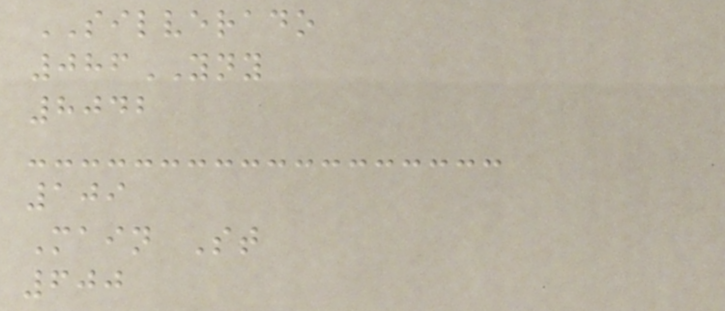SILVERADO
086YNY
8042
109
Main St
600
